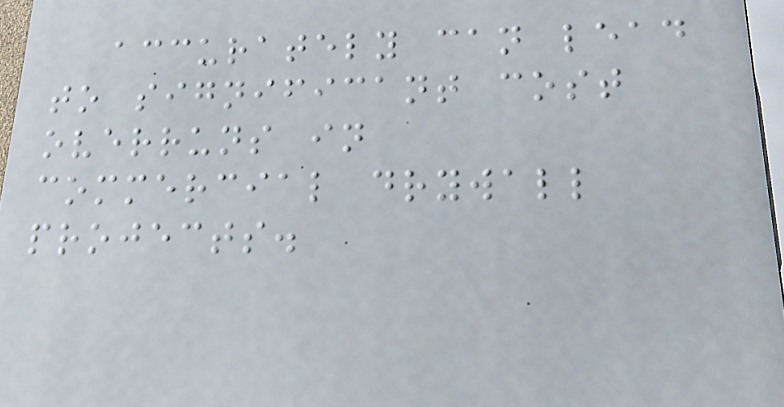accurately can lead
to significant cost
overruns in
commercial drywall
projects.
